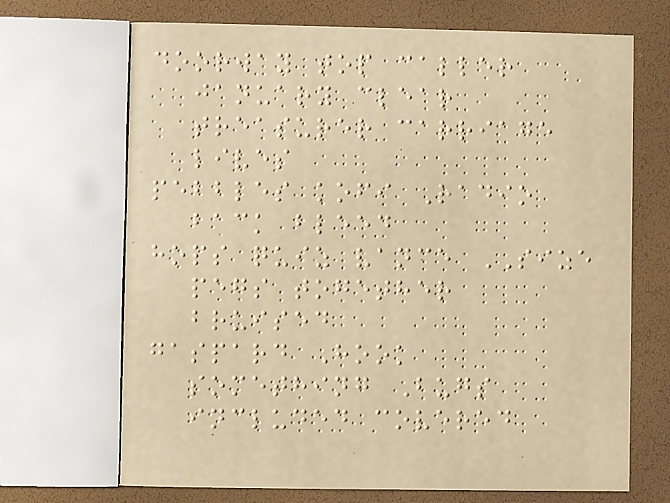doorway top caller
january clear
treasurer carriage
lives
pebbles kofi Radio
back bleed
hops quiz vance SIZE
pegs together
bruised
gaspard Hook
something Bugs
included covered
